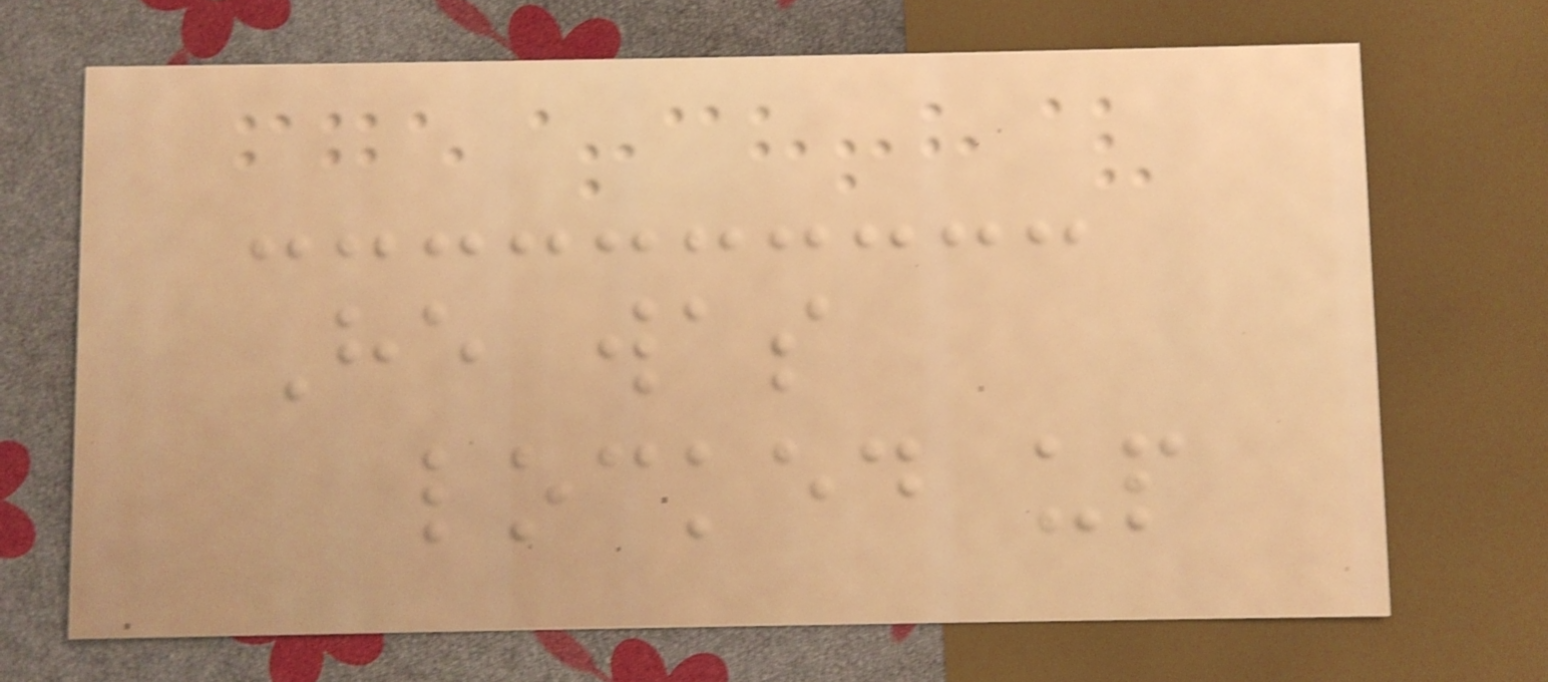He was
locked up
